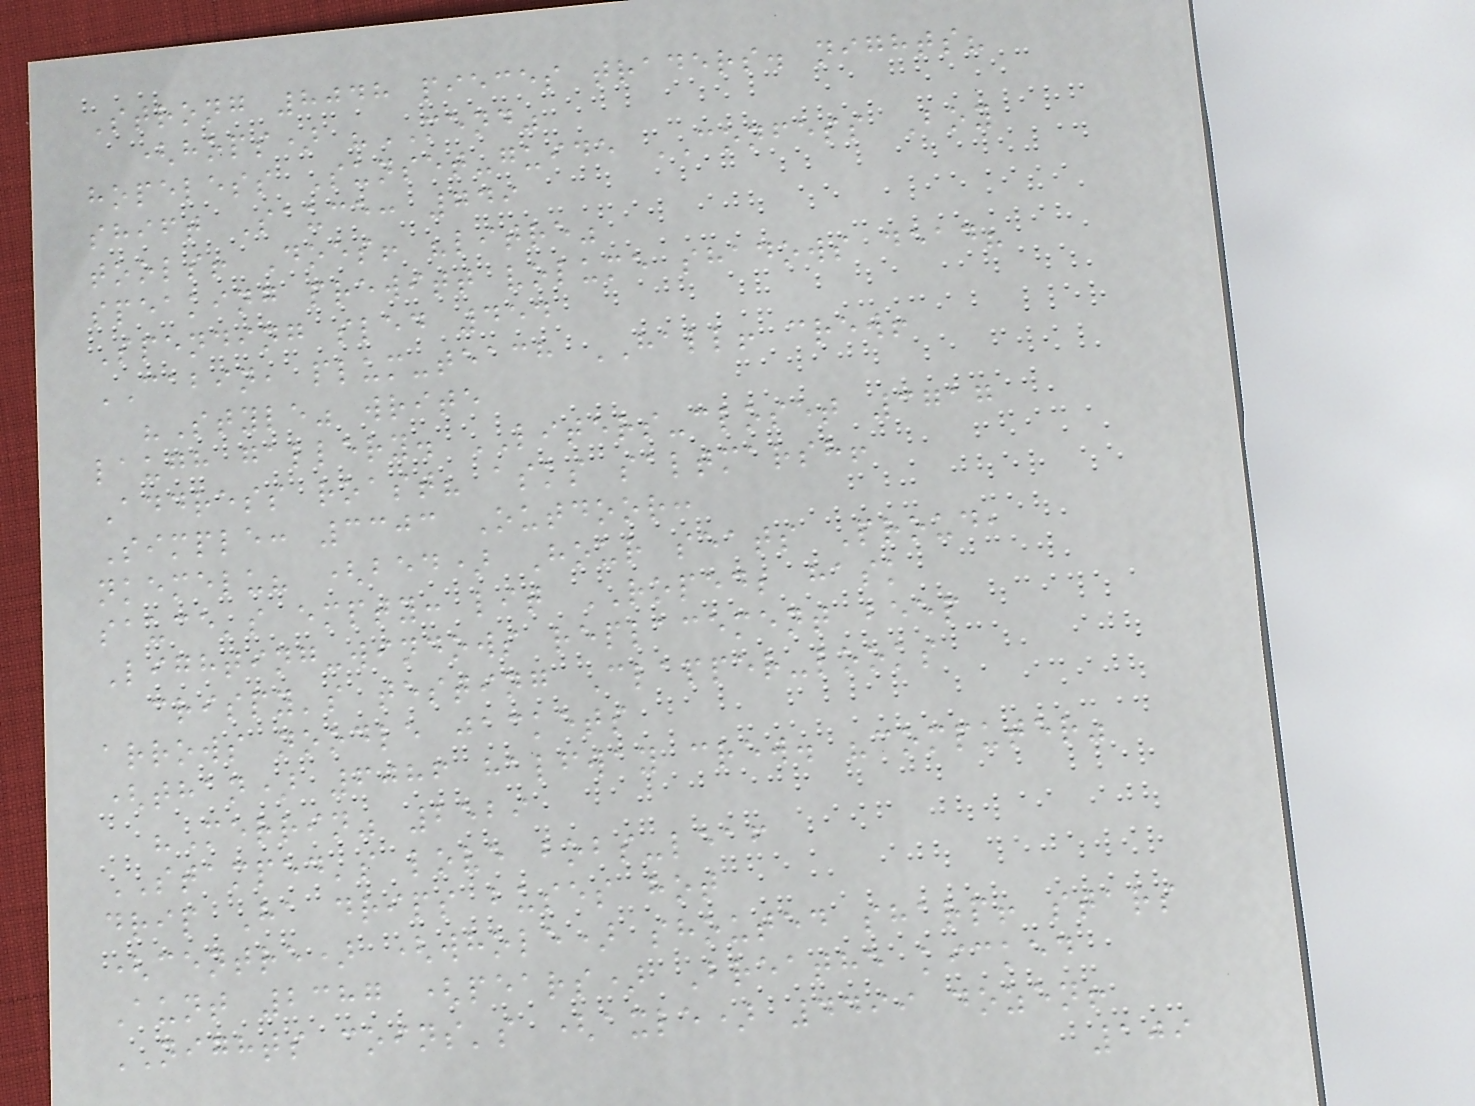Strong 8048 pieces traders. nights?
(hops) "MEND"
hopeless Sunset-guide CONFESS Boy
shift Sauce: 749
tools! Does! "litre"
speaking prewitt volume shadows dead?
Spending sled 454
CABIN, plum-teach HALL! crew!
"Style" write
laugh gallery. LITERS-closet 3717
Address roast? asks saltmarsh!
Simple: 3303 Outdoor:
nkemelu? (bed) Hour seats Proud,
sauce's empty: lit ROPED; hask
Lighting-windows replacement beep
crispy's testing Clapper-looks
arrows noodle jackets
(than) 6086 halfway crew. "computer"
"Merrin" 2529
STAMPED's love bobs-leaf
drip Ha drips buses hot
(centre) (whole) shouted sharp! stars
Aunt 2387 (pears) Breathe kicked
NIGHTS coins's (axle) 4499 dozen!
109
